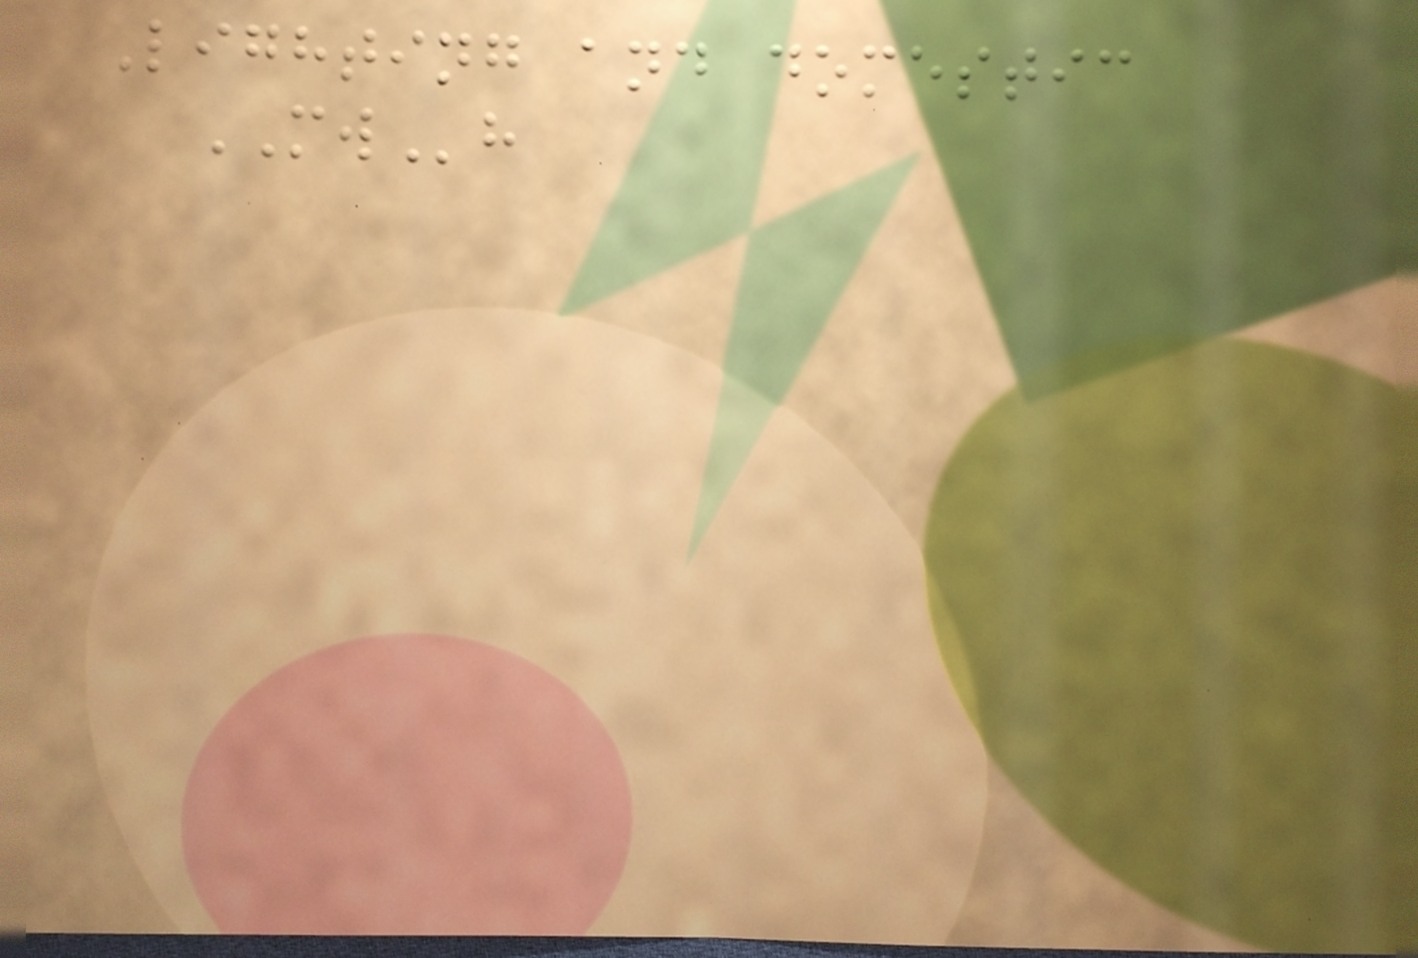Lighting and domestic
MWh
